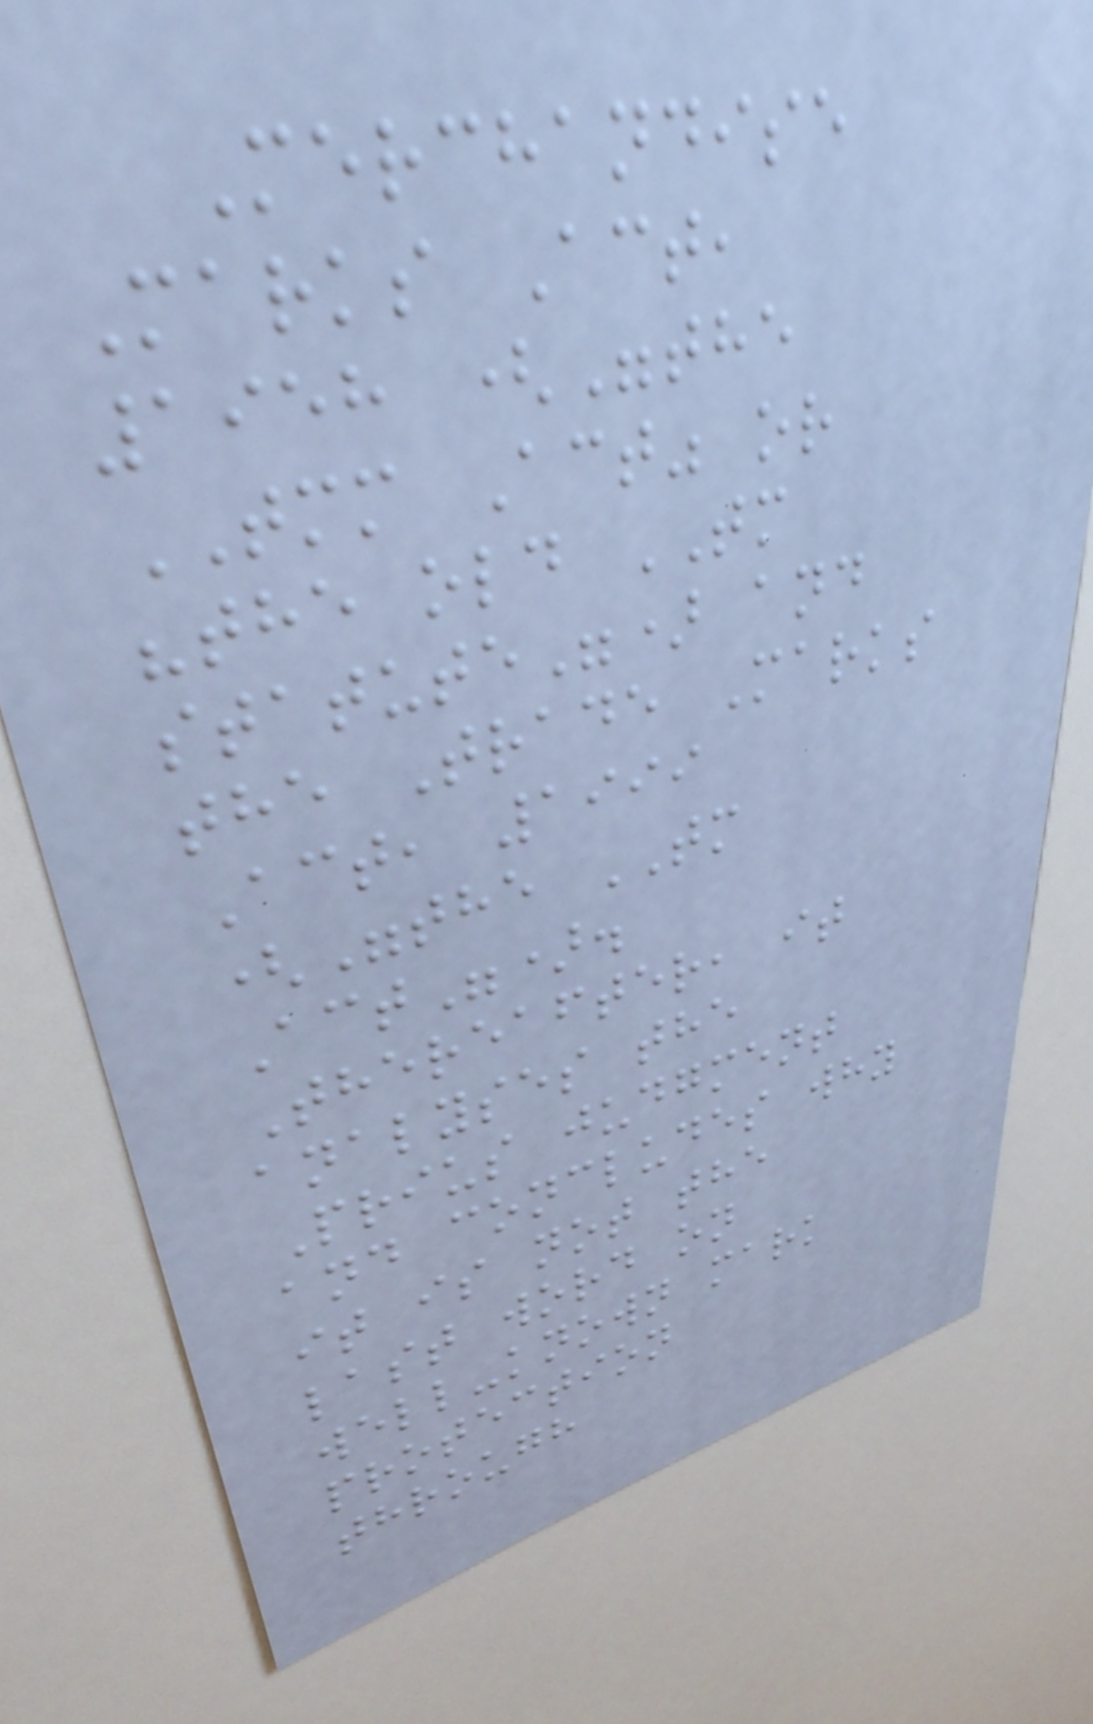Merchandise
Marks Act,
1958 ("the
TMM Act" or
"the old TM
statute") and
the Trade Marks
Act, 1999
("the TM
Act").
Thereafter, it
analyses the
Prius judgment
and concludes why
it is not the
last word on
well-known mark
protection
through
